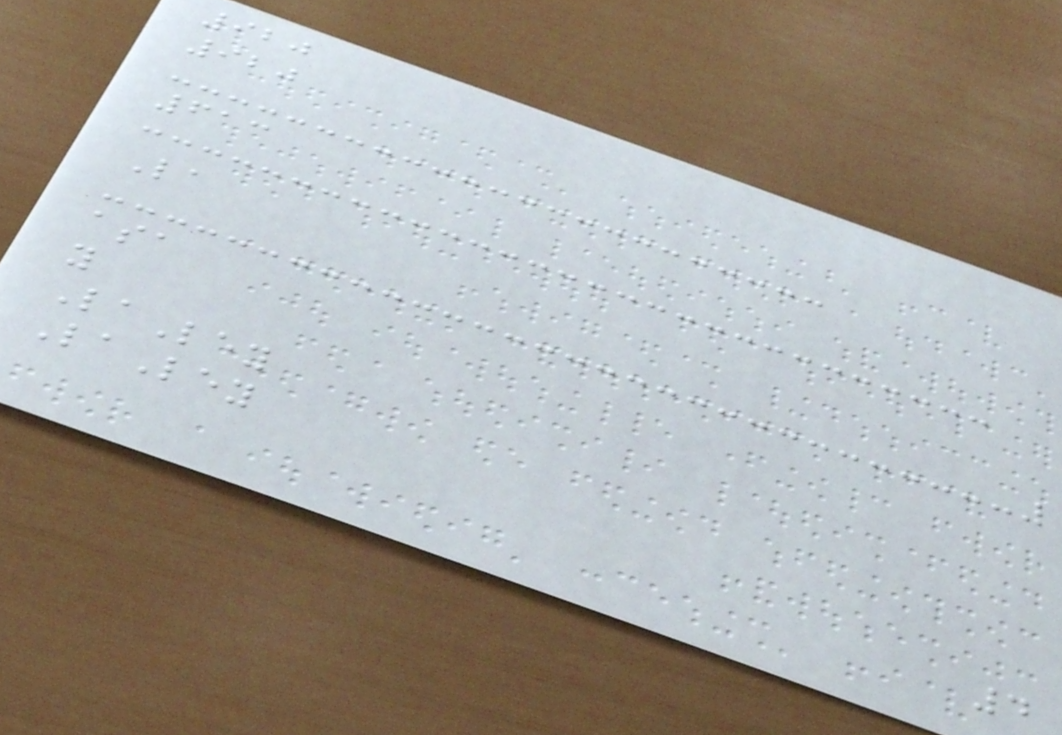920
920
613
La
asa
y
LaLey
LaLey
4
